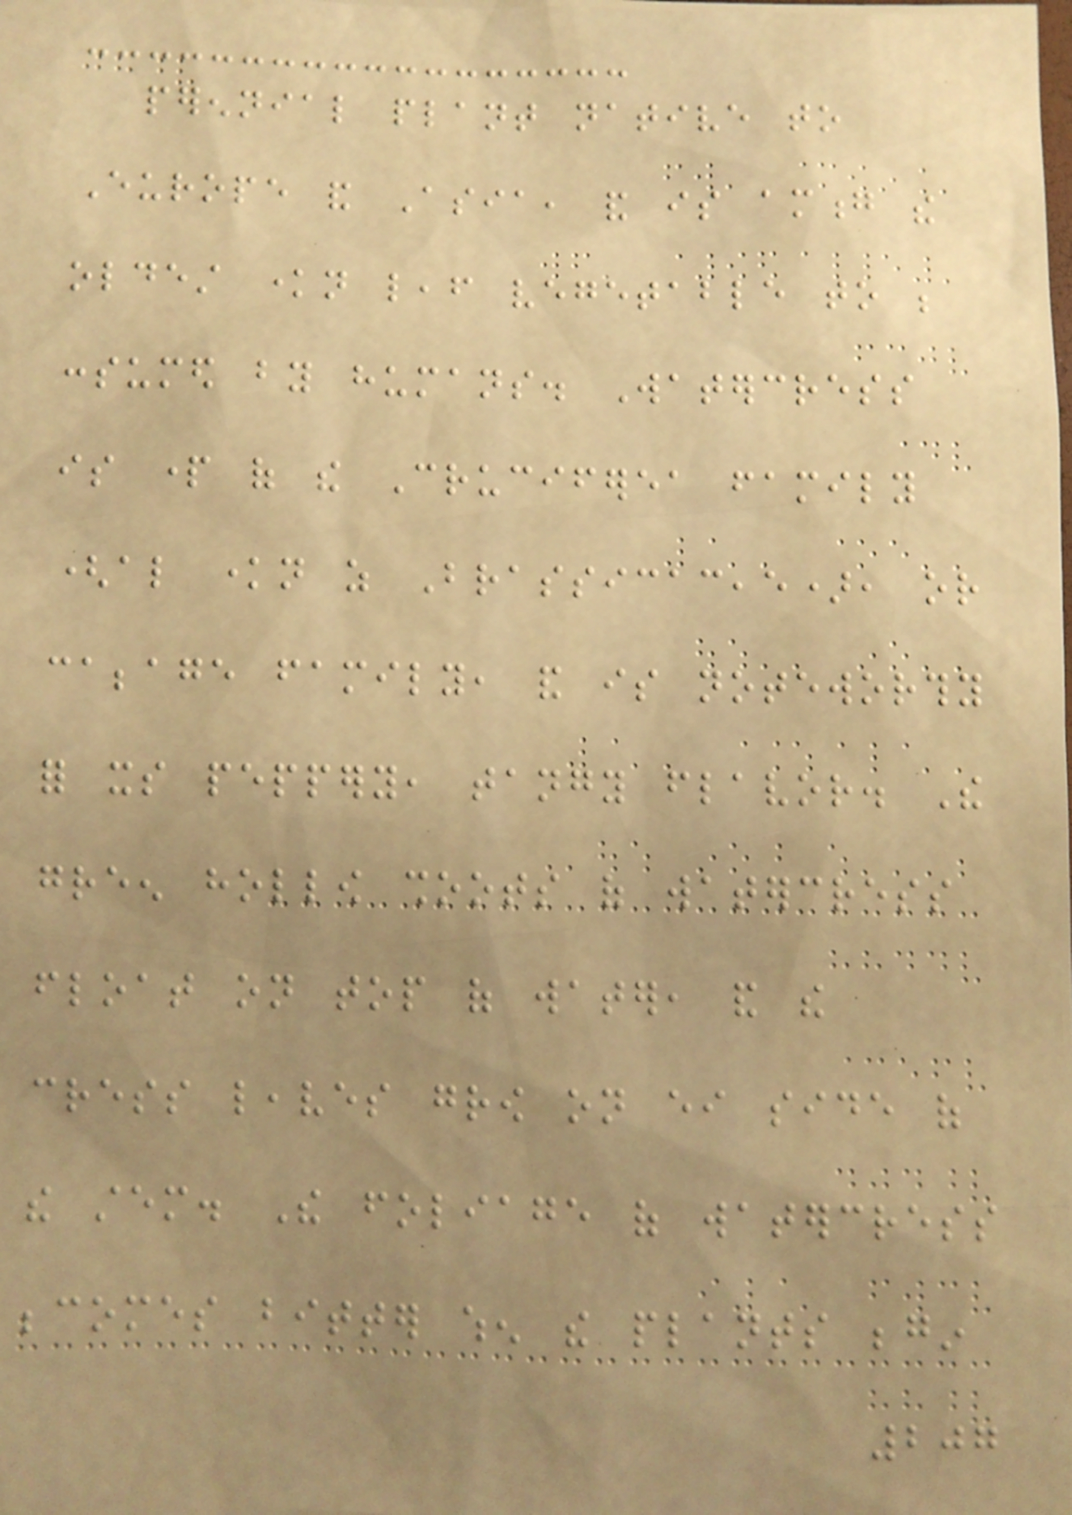perennial plant native to
Europe and Asia, and is among the
oldest known leaf vegetable to be
consumed by humans. Watercress
is part of the Cruciferea family
(also known as Brassicaceae), or
cabbage family, and is noteworthy
for its peppery, tangy flavor. The
green hollow shoots of watercress
float on top of water, and the
cress leaves grow on either side of
the stem. The foliage of watercress
becomes bitter when the plants begin
207
